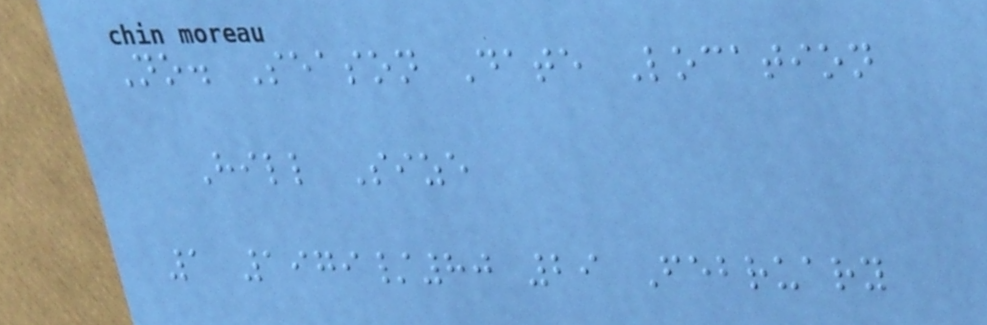No. Season Date Location
Hill Size
1 1979/80 29 February
